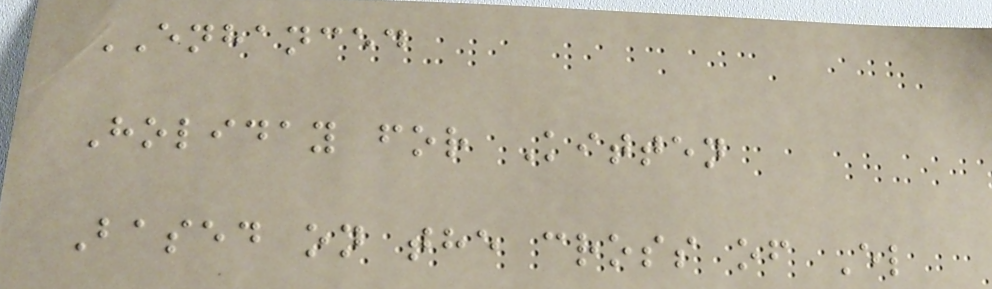ENHANCED
Holiday for Kitten
Based on the cross of El
